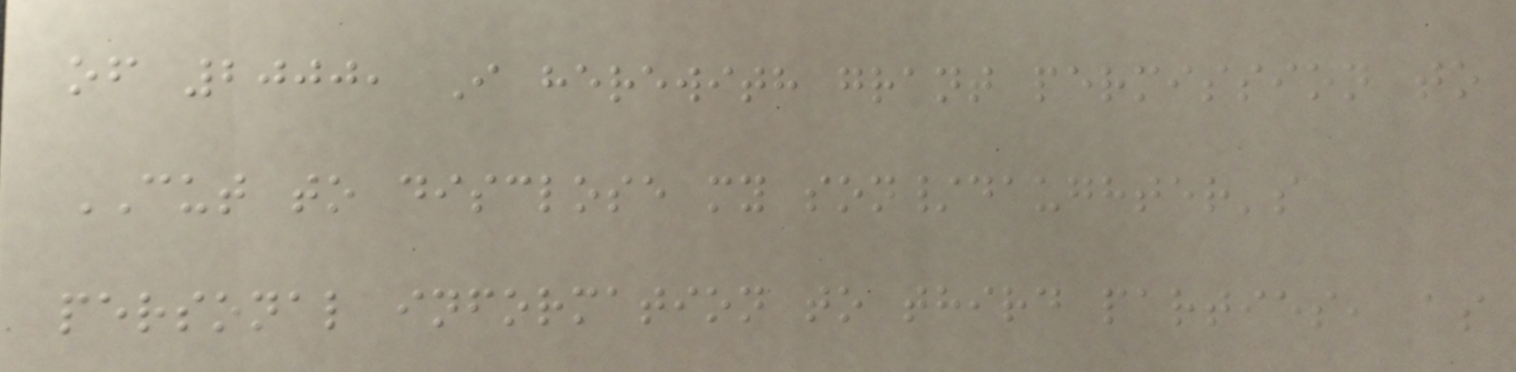of 2000, I herewith grant permission to
CUT to disclose my son/daughter's
personal information to third parties, as
